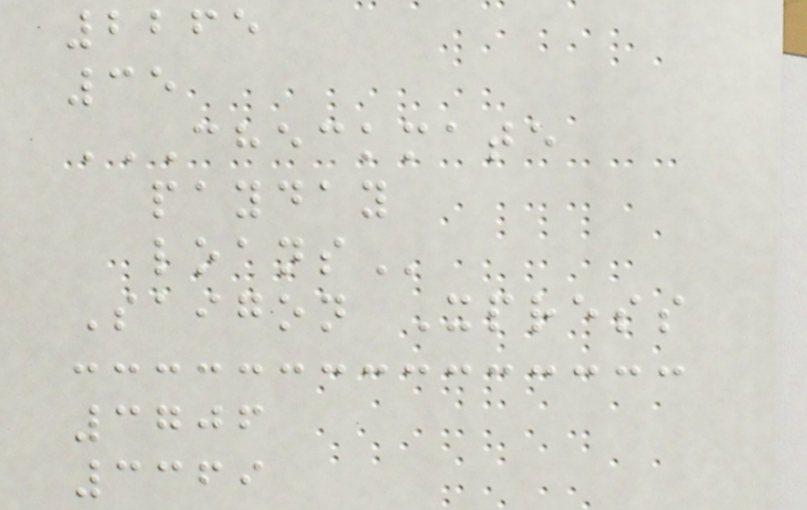2265
35
CHECKMATE
PAYDAY
LOANS
Saigon Xpress
3706
3369
